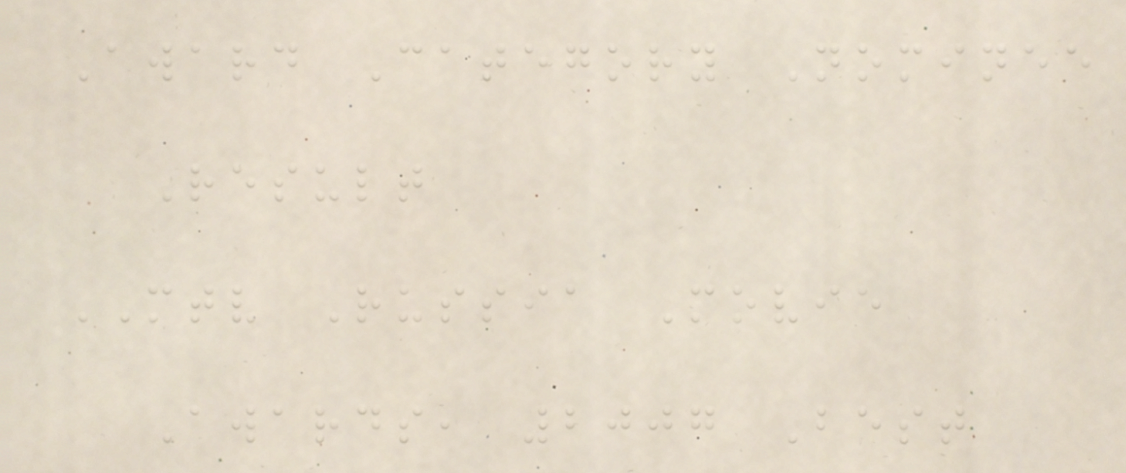Award Category Nominee
Result
MTV Russia Movie
Awards, 2007 Best
